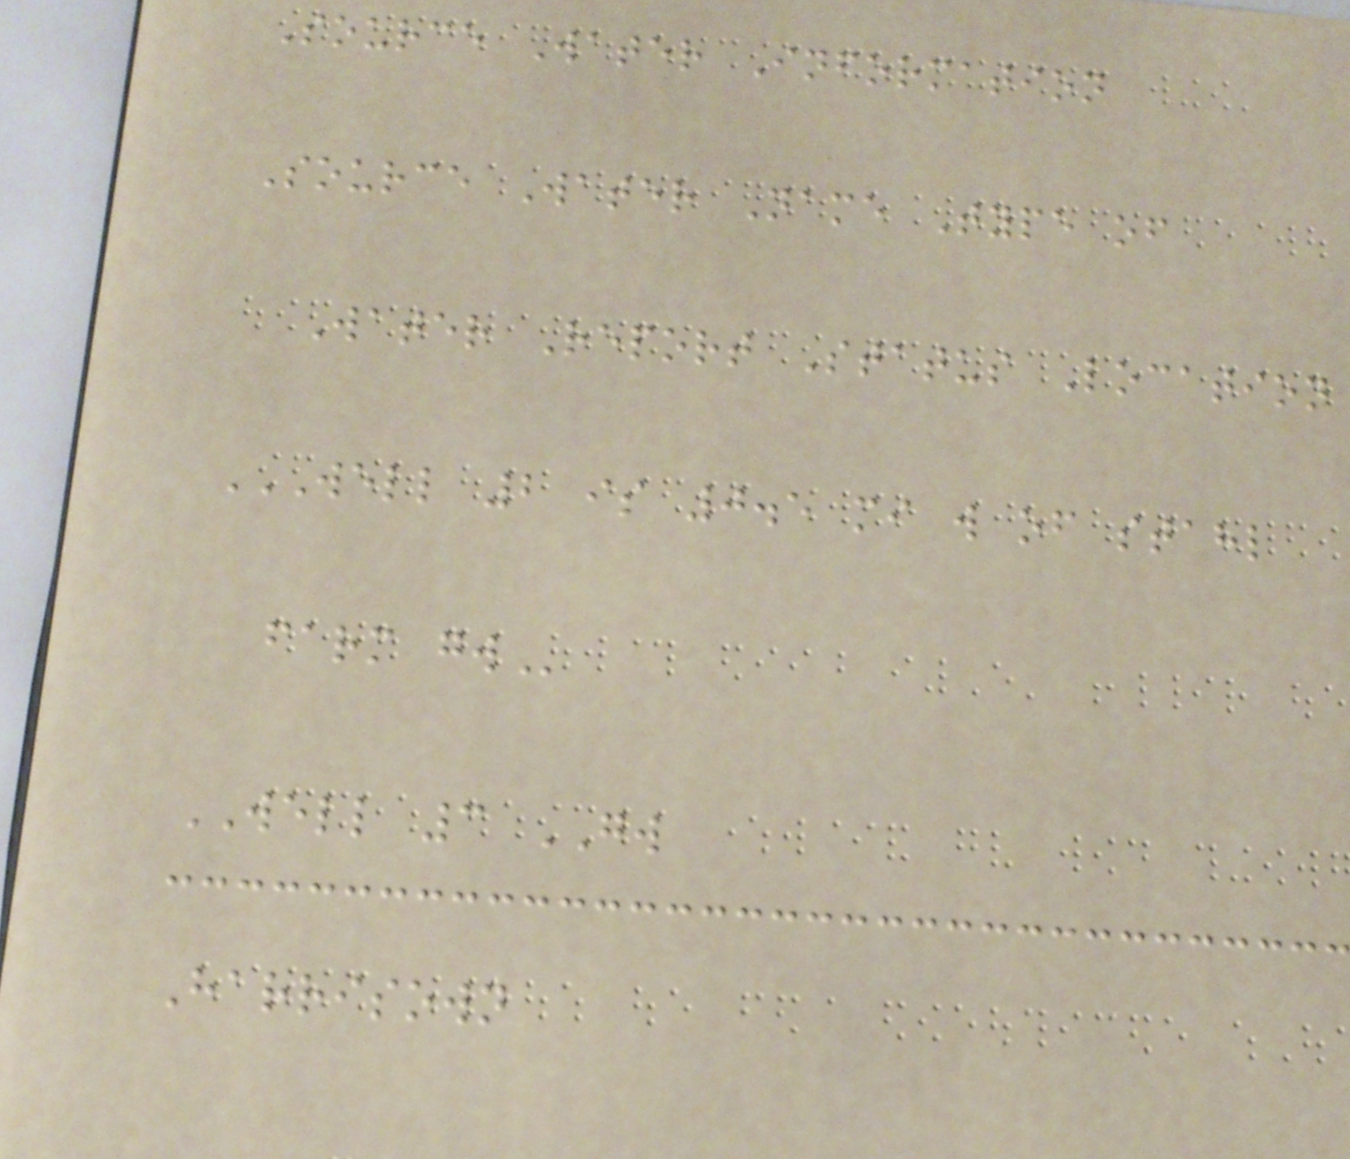Source Water Information
Source Water Name Type of
Water Report Status Location
WELL 2 IS 0.5 MI W OF STAHL
FARM GW
WELL 3 GW
Harrisown
